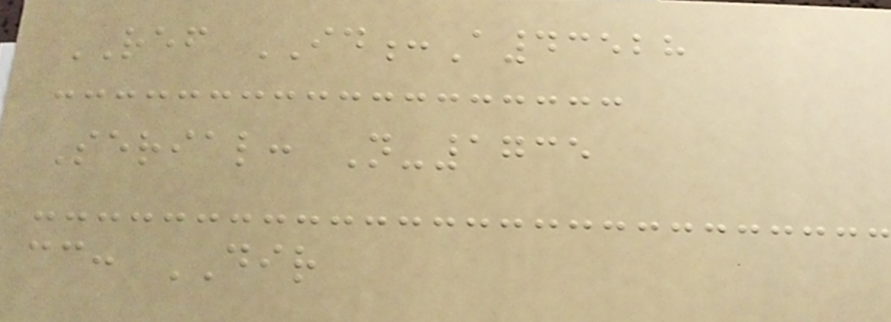REF ID:A43528
Serial: N-1735
cc: DIR
